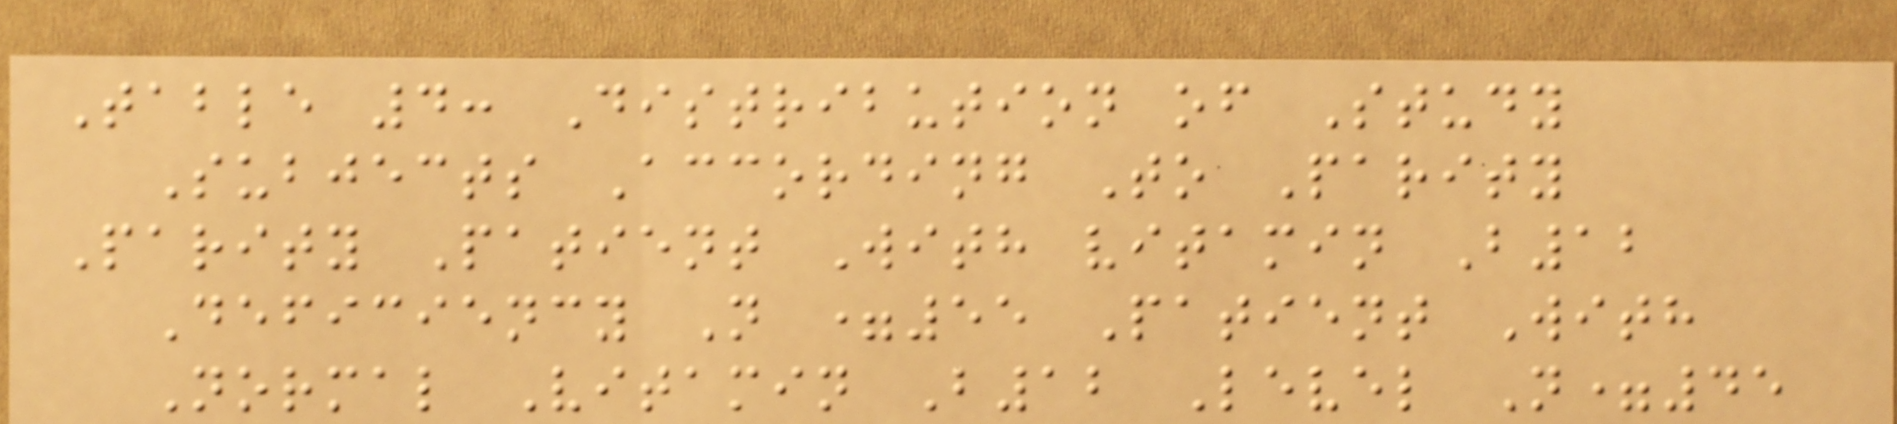Table 4: Distribution of Study
Subjects According To Parity
Parity Patient With vitamin B12
Deficiency N =55 Patient With
Normal Vitamin B12 Level N=45
